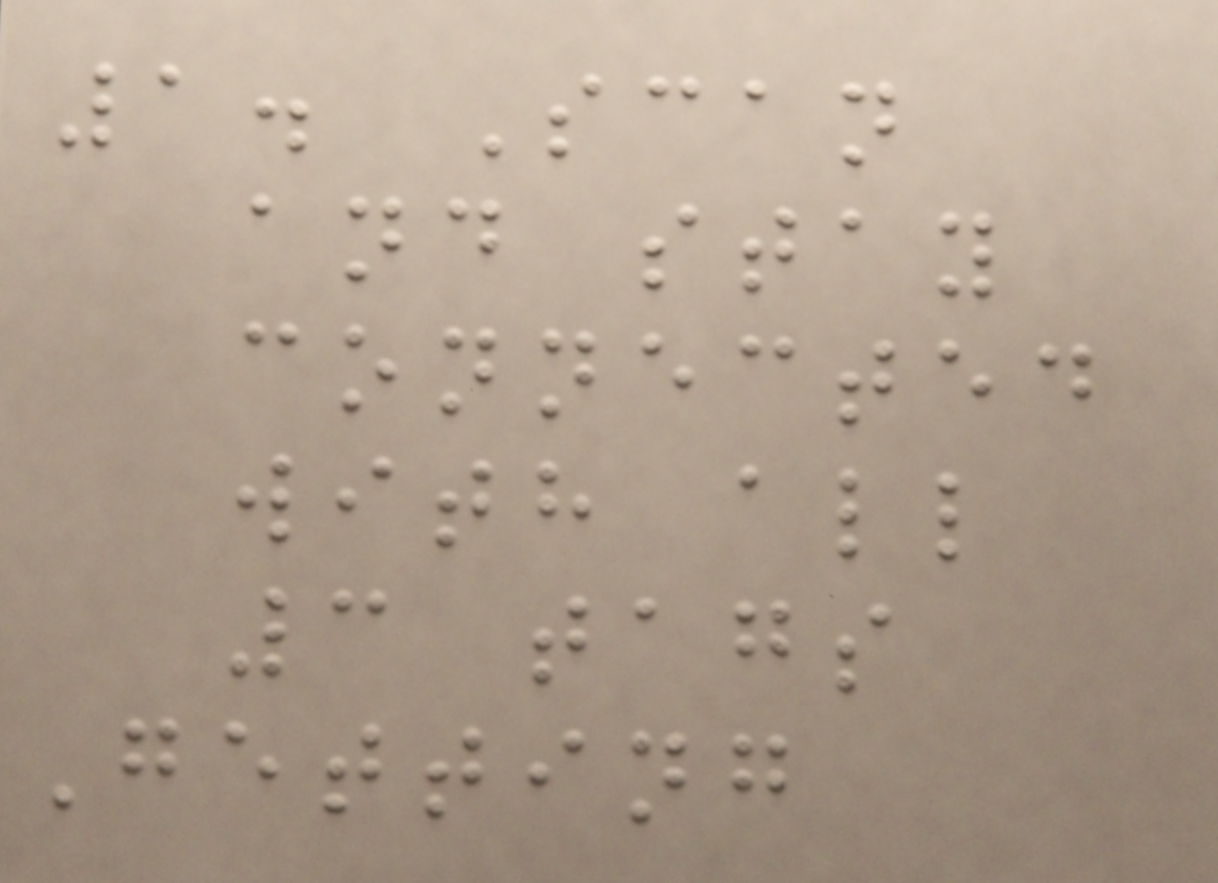1. Scan
and stay
connected
with all
3 tags
Getting
